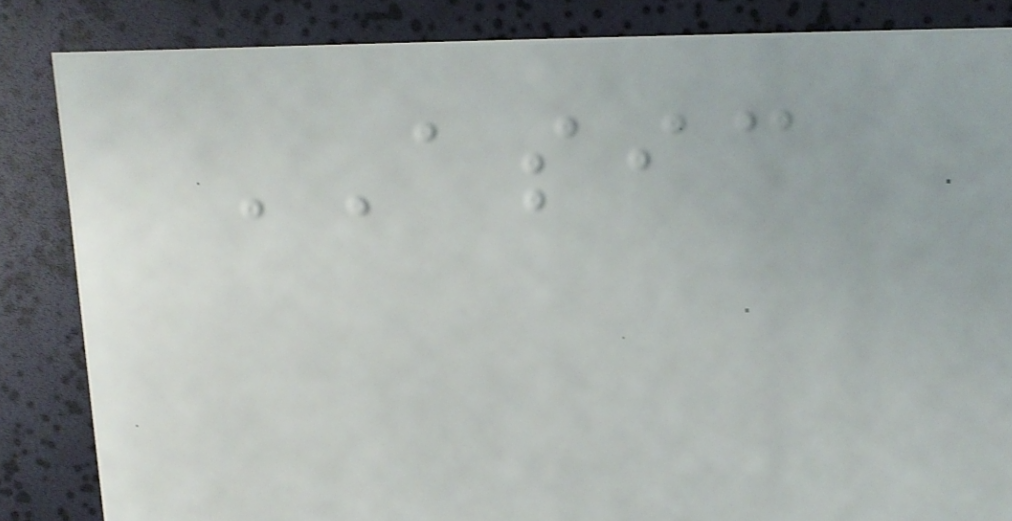ASIC
